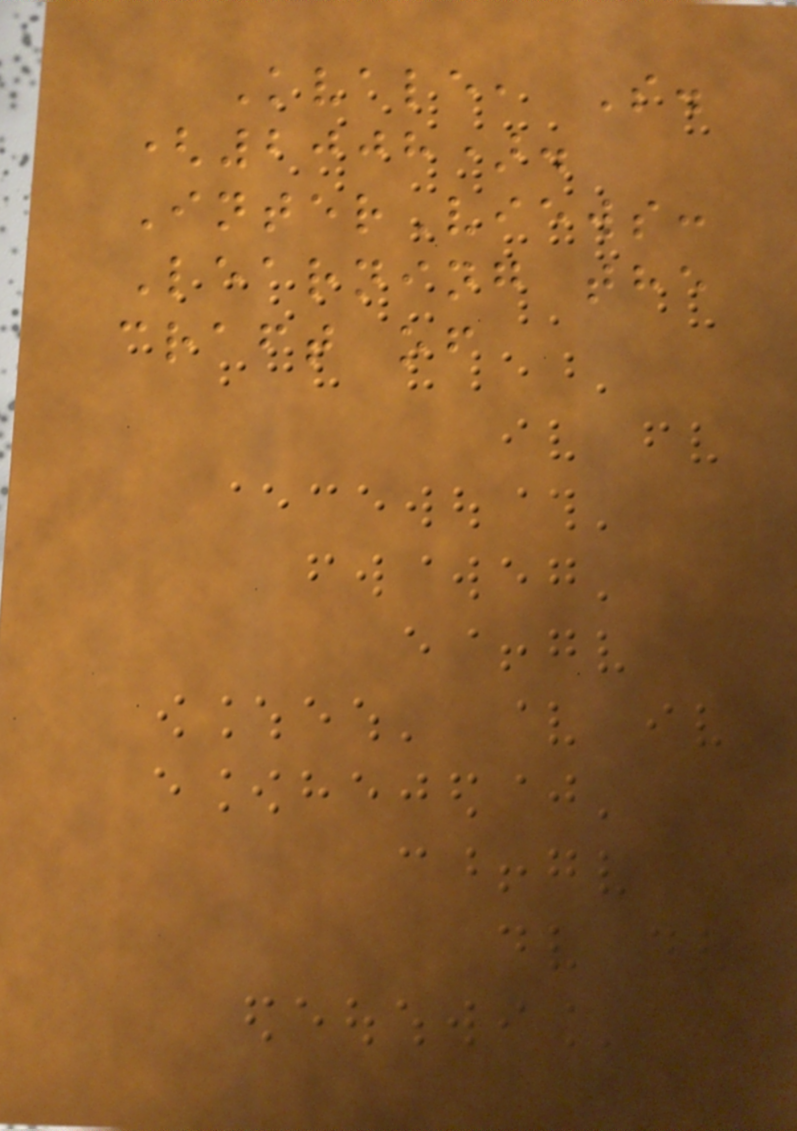Kvale, S.
(2008).
InterViews:
Learning the
craft of
